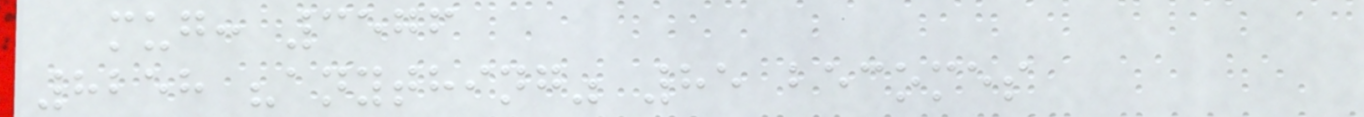mug: 3576
8258 "anything" 85 becomes
